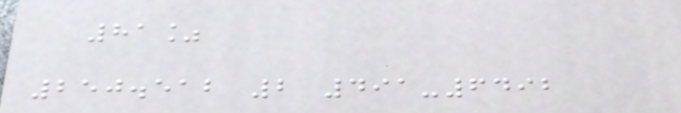81%
250.512 2 491-6492
